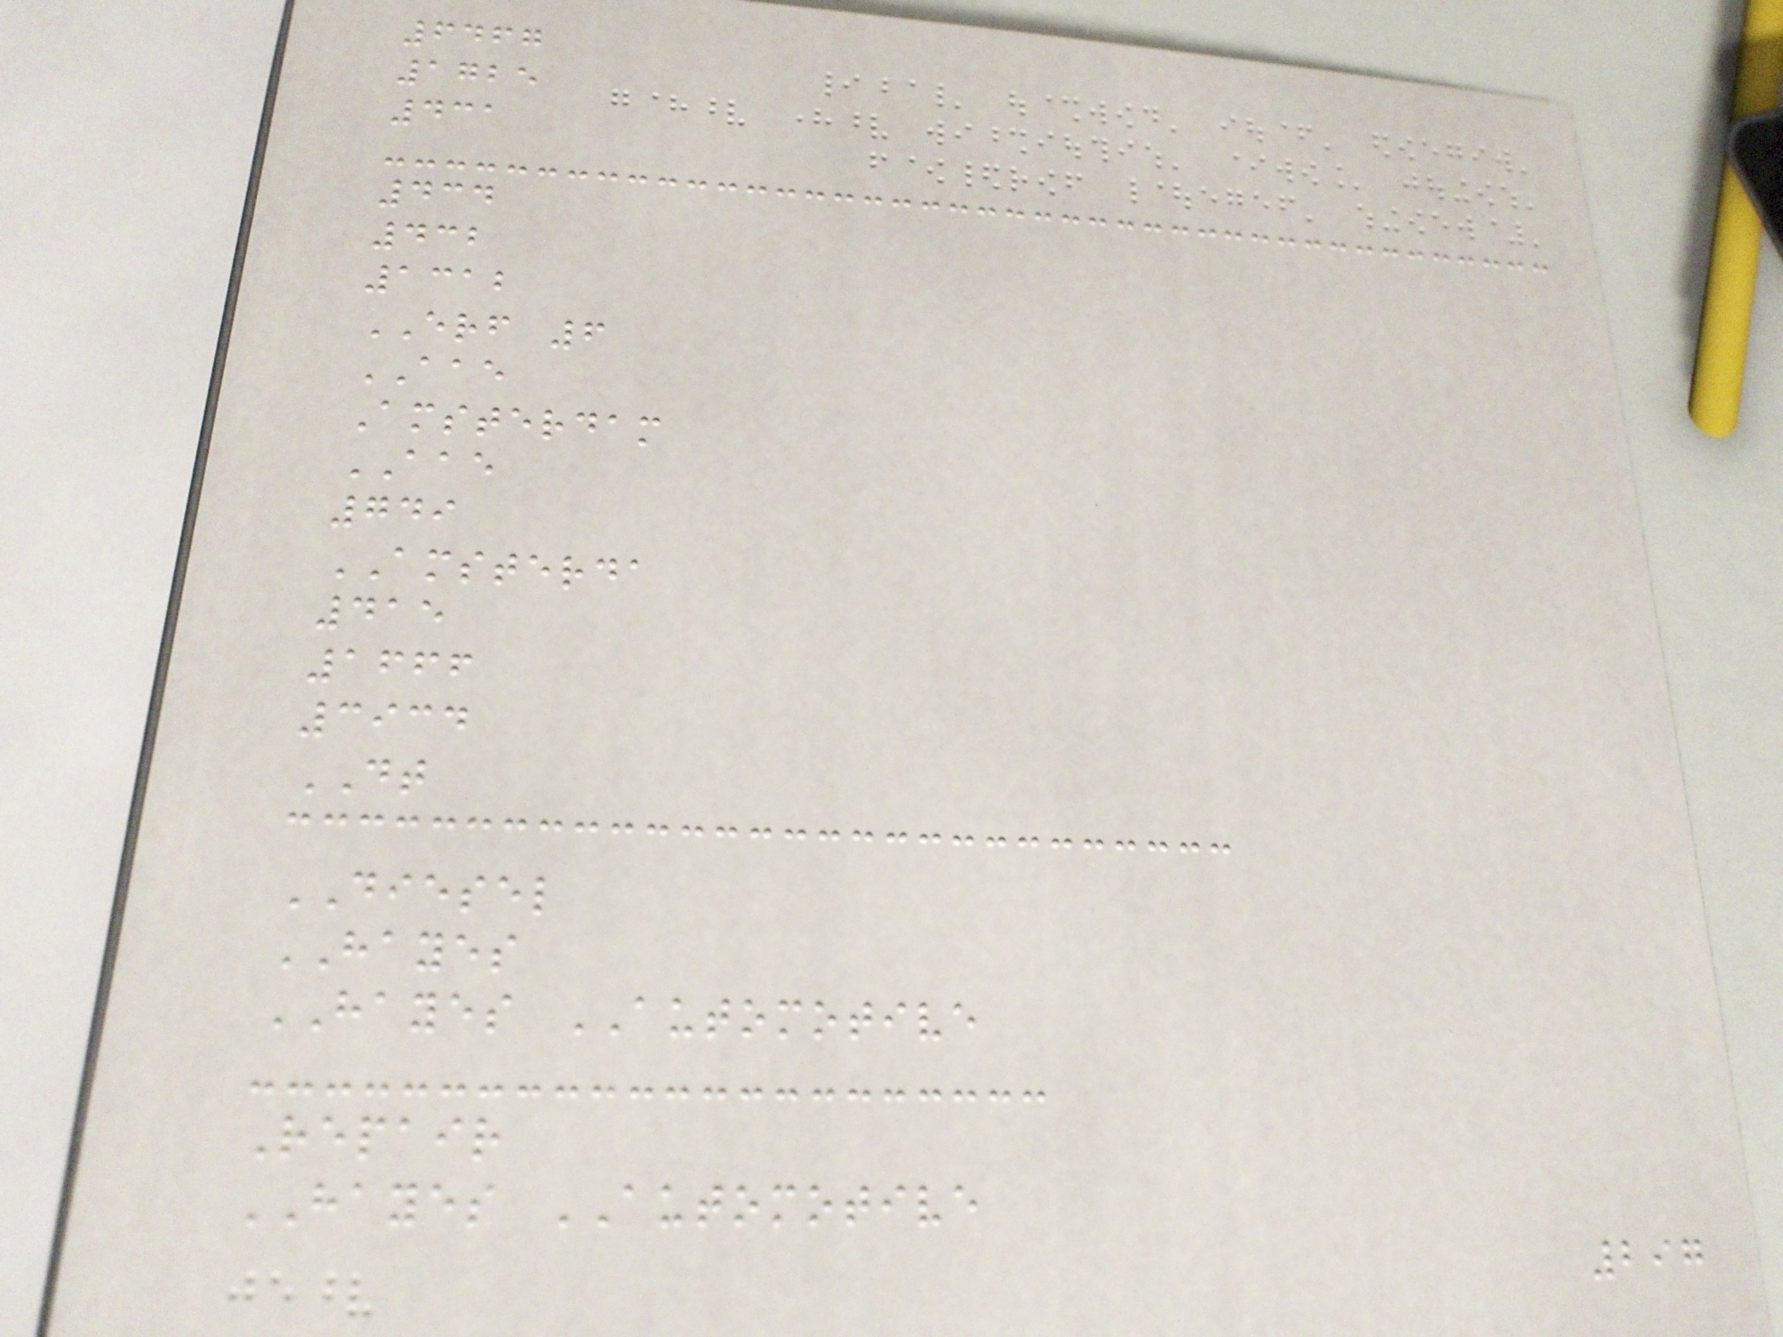6467
1725
431
434
432
1312
ERF 6
AAE
Amsterdam
AAE
749
AMSTERDA
415
1666
3934
DT
DIESEL
HAYES
HAYES AUTOMOTIVE
Repair
HAYES AUTOMOTIVE
297
